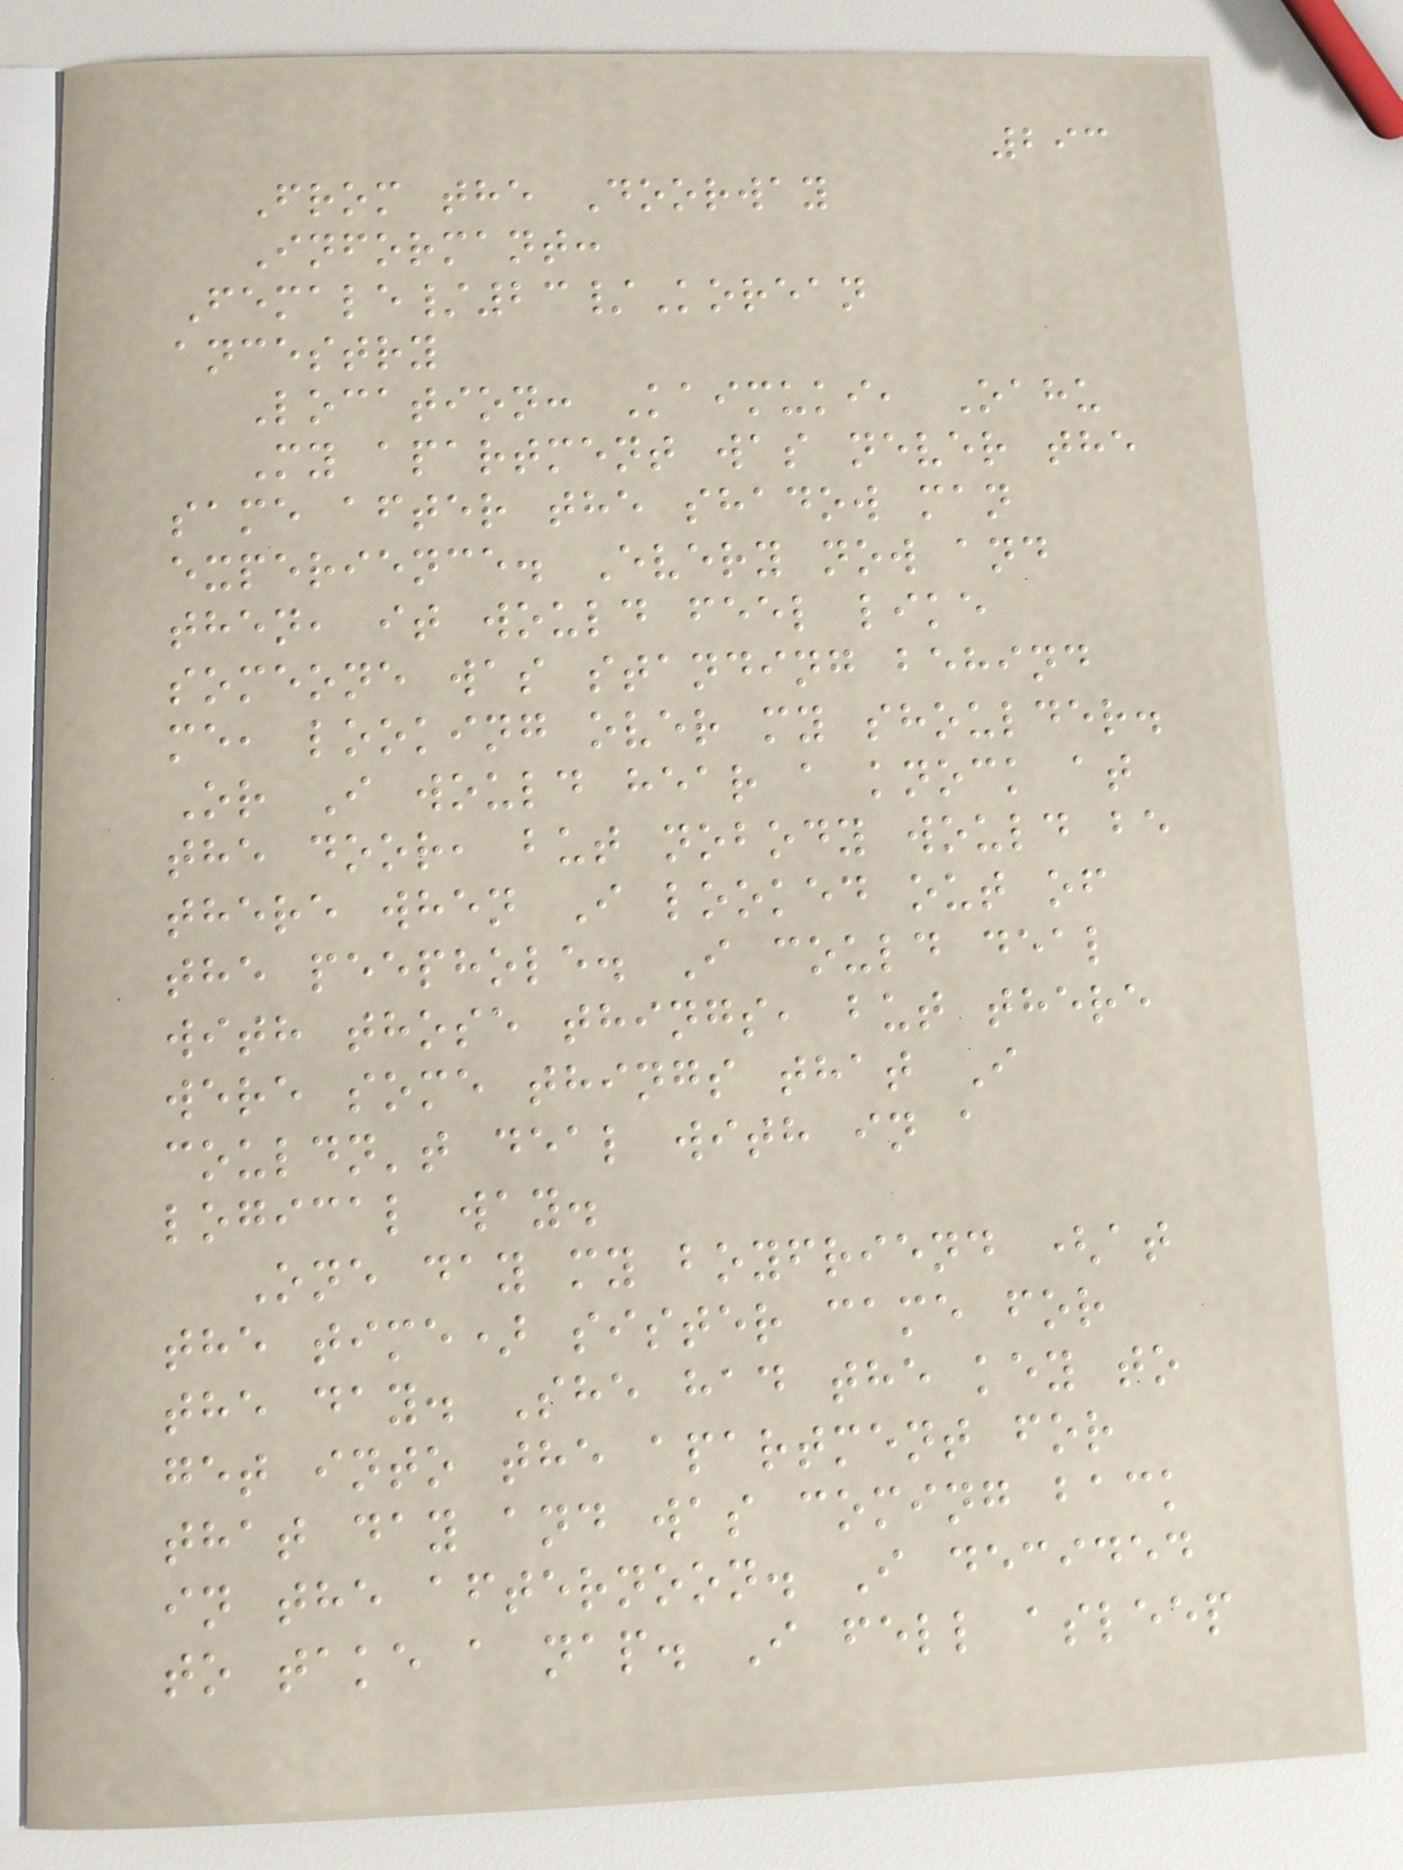293
From the Doorway
Informant:
Female/23/Korean
ancestry
Location: Kaimuki, Oahu
My apartment was never the
same after the shadow man
experience. Every now and
then, it would feel like
someone was standing behind
me, looking over my shoulder.
Or I would hear a knock at
the door, but nobody would be
there when I looked out of
the peephole. I could deal
with those things, but there
were some things that I
couldn't deal with in a
logical way.
One day my boyfriend (at
the time) sister came for
the day. She had the key to
get into the apartment for
that day and was coming back
in the afternoon. I decided
to take a nap. I fell asleep
